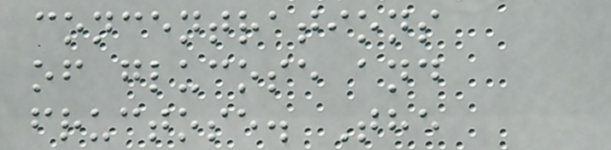concentrations
of glucose and
fructose. The
